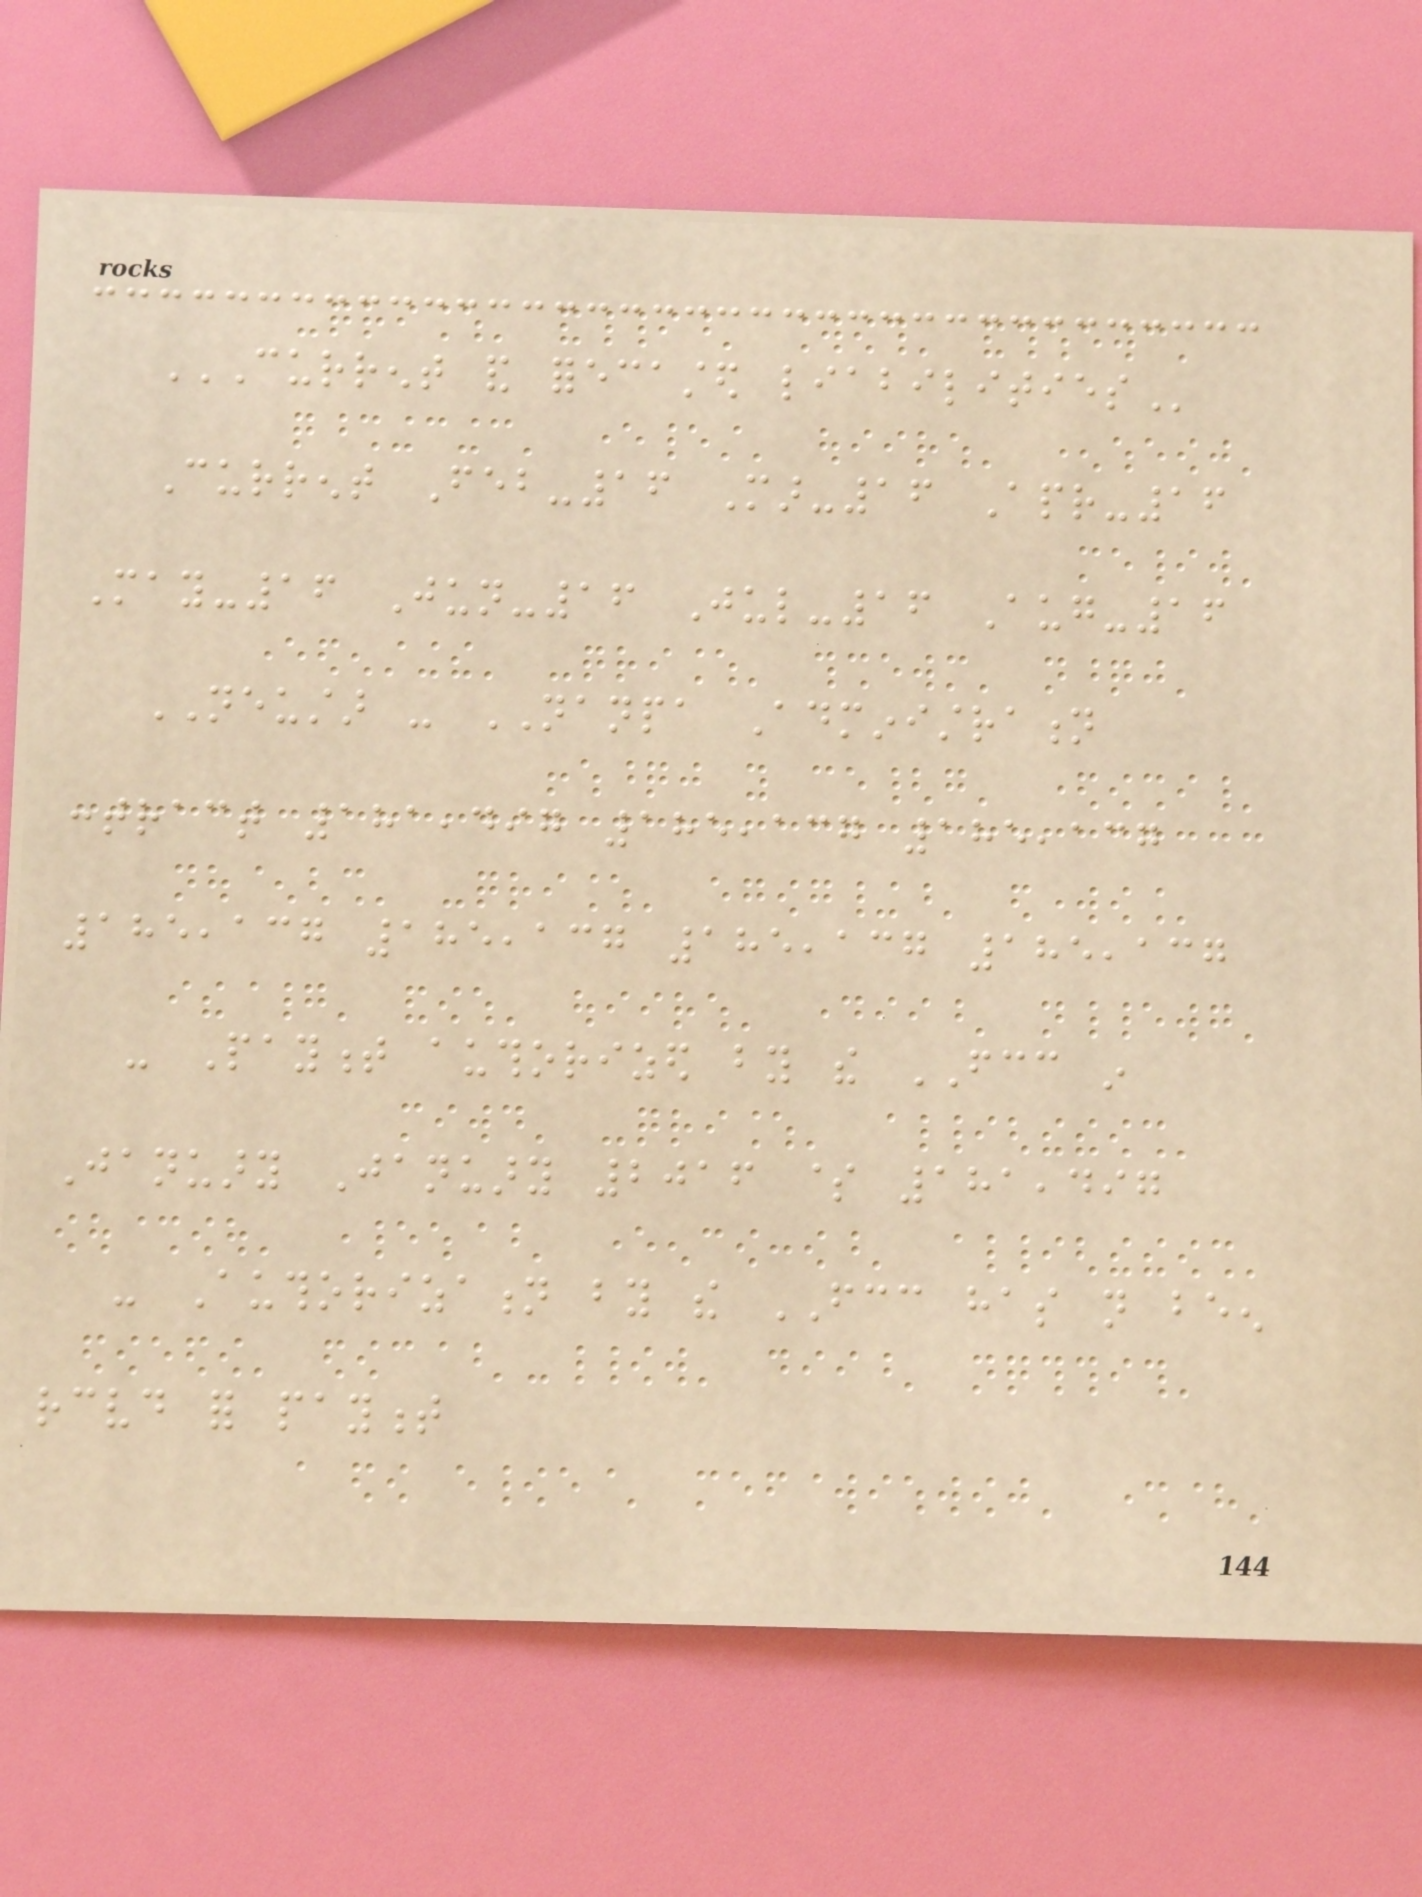CURRENT AND FORECASTED LIABILITIES
Current Feb-16 Mar-16 Apr-16
May-16 Jun-16 Jul-16 Aug-16
NEUSTAR - NANPA Administration
contract 181,497 185,137 185,137
185,137 185,137 185,137 185,137
- Payment authorized by the FCC in
January January 2016 $ 181,497
- Authorization by the FCC has not been
received for payment
